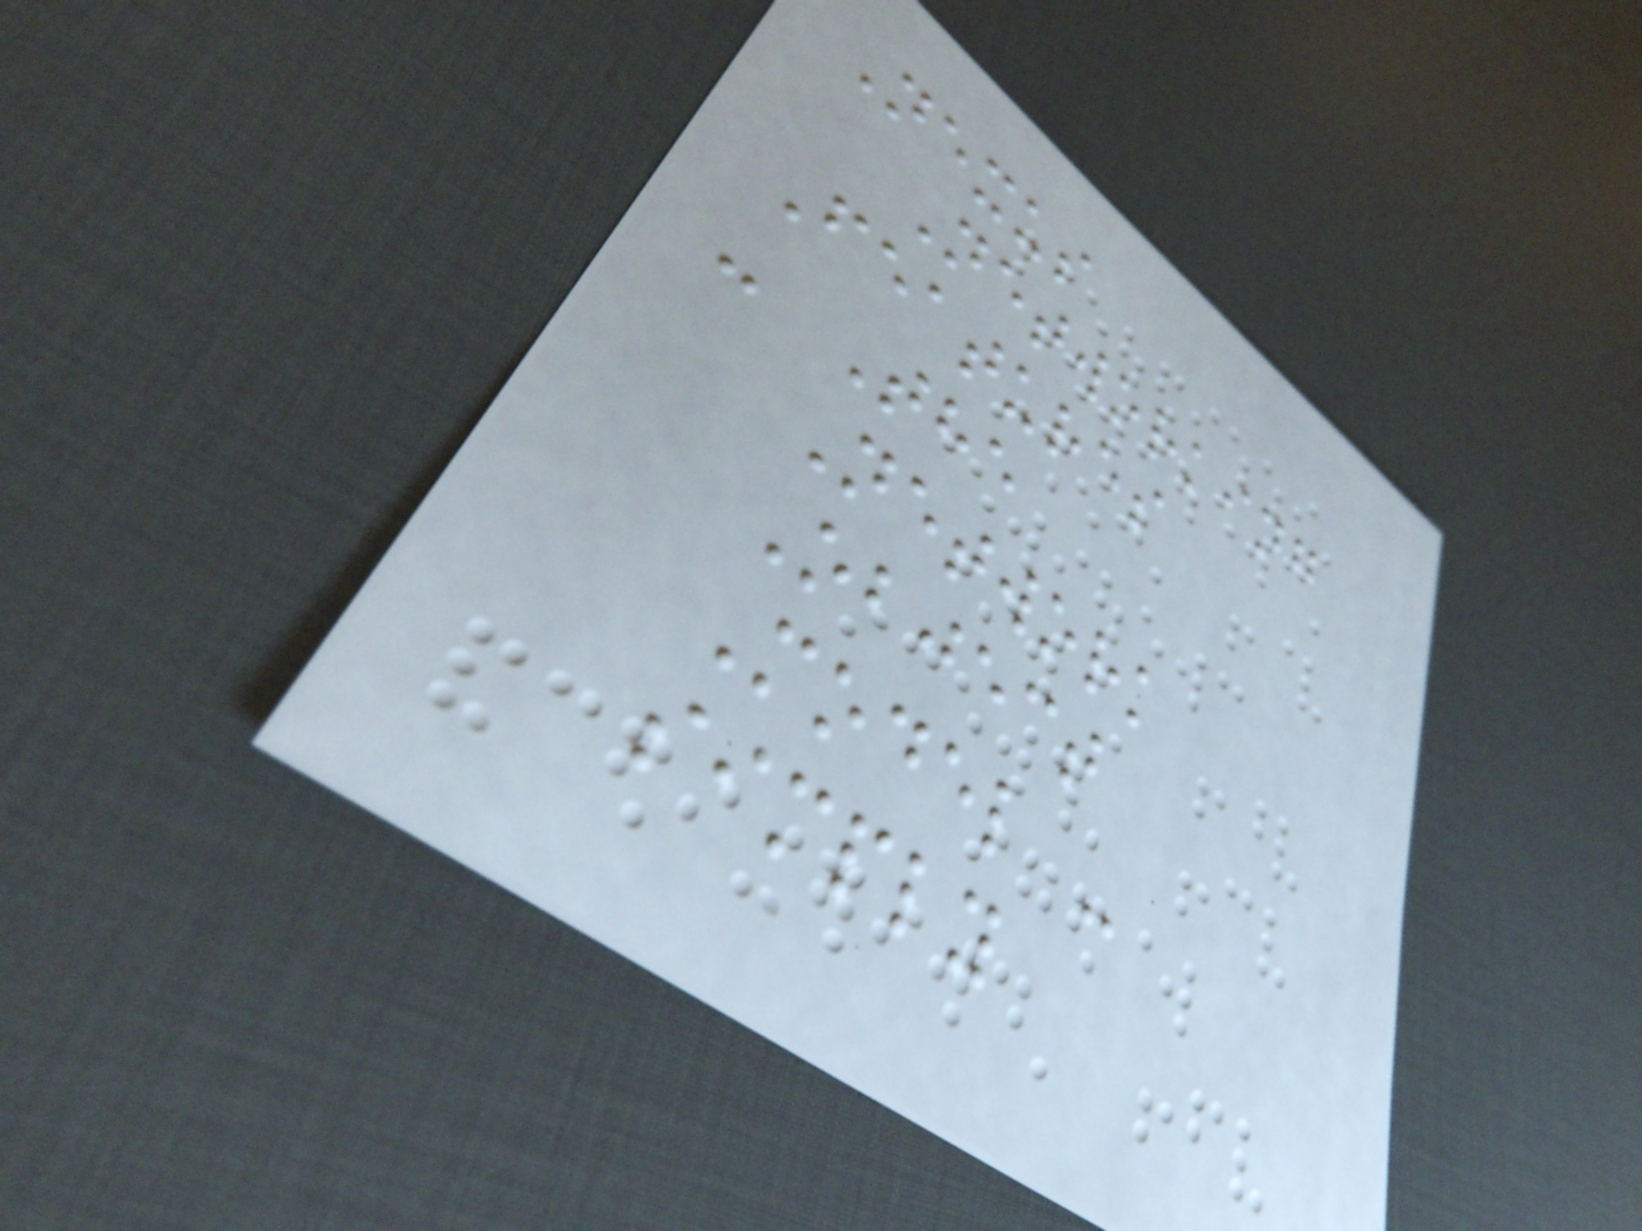Nexus
Networking
Features
- The
Network
Object
Model -
simply
